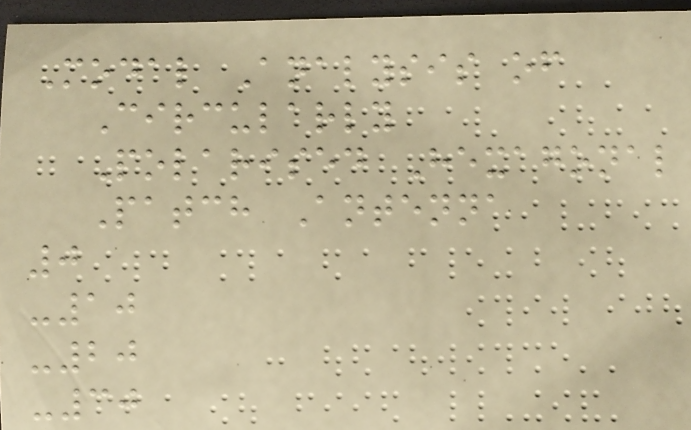Modal Analysis of
Circularly
Polarised Hexagonal
Patch Antenna
0
-10
-20
-30
